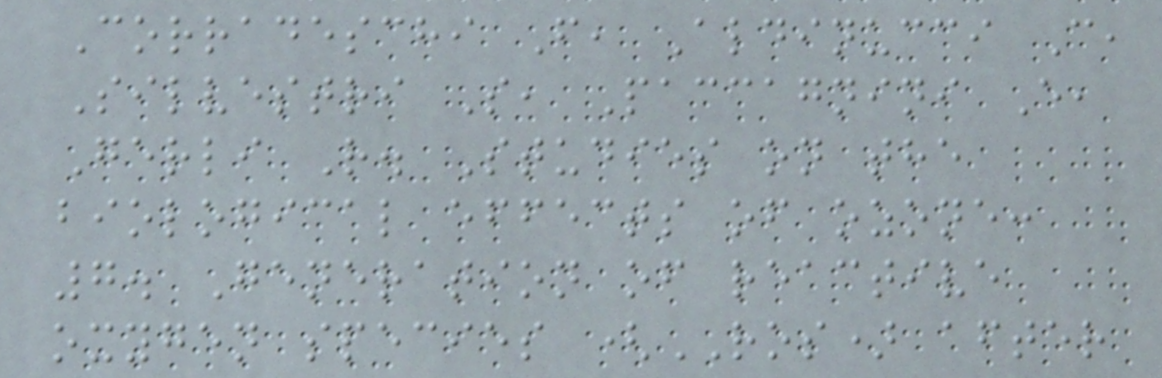Corradeschi F, Aldinucci C,
Silvestri S, Paccagnini E,
Gerli R. Studies on the
biological effects of ozone:
7. Generation of reactive
oxygen species (ROS) after
